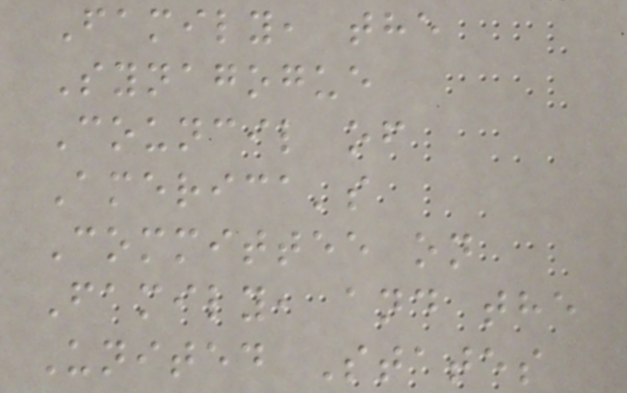Family, the
Synagogue
Council of
America's
Committee on
Family, and the
United States
